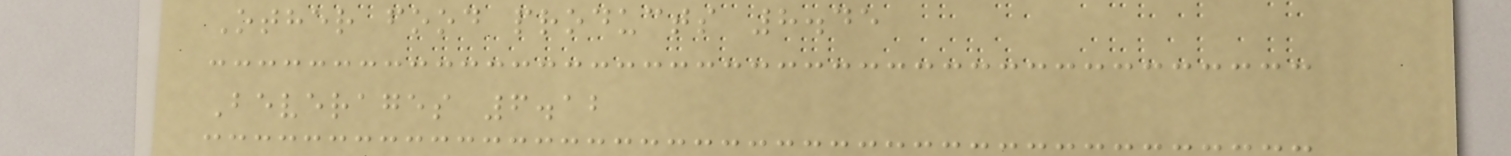Other food products 8.45
Beverages 6.12
